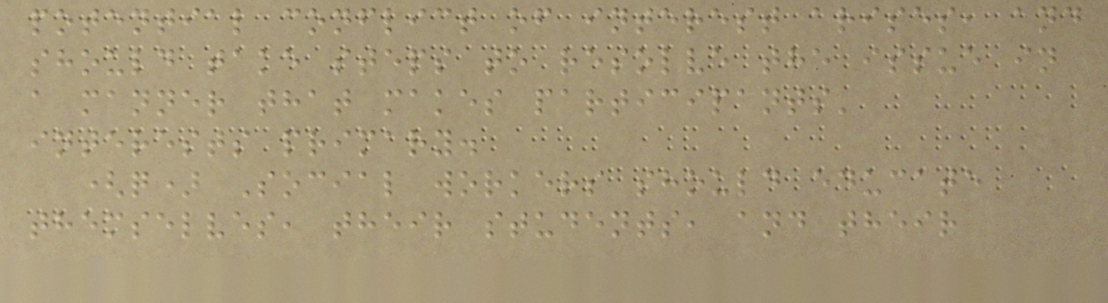potential conflict of interest arises, and
should take steps to resolve the issue in
a manner that makes participants'
interests primary.
(q) Social workers should educate
themselves, their students, and their
